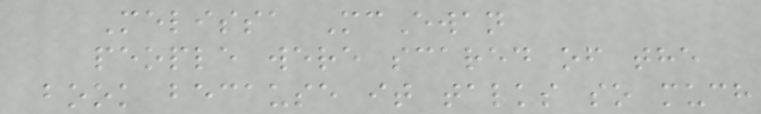Melissa McEwan
people were scared of the
book because it talks so much
